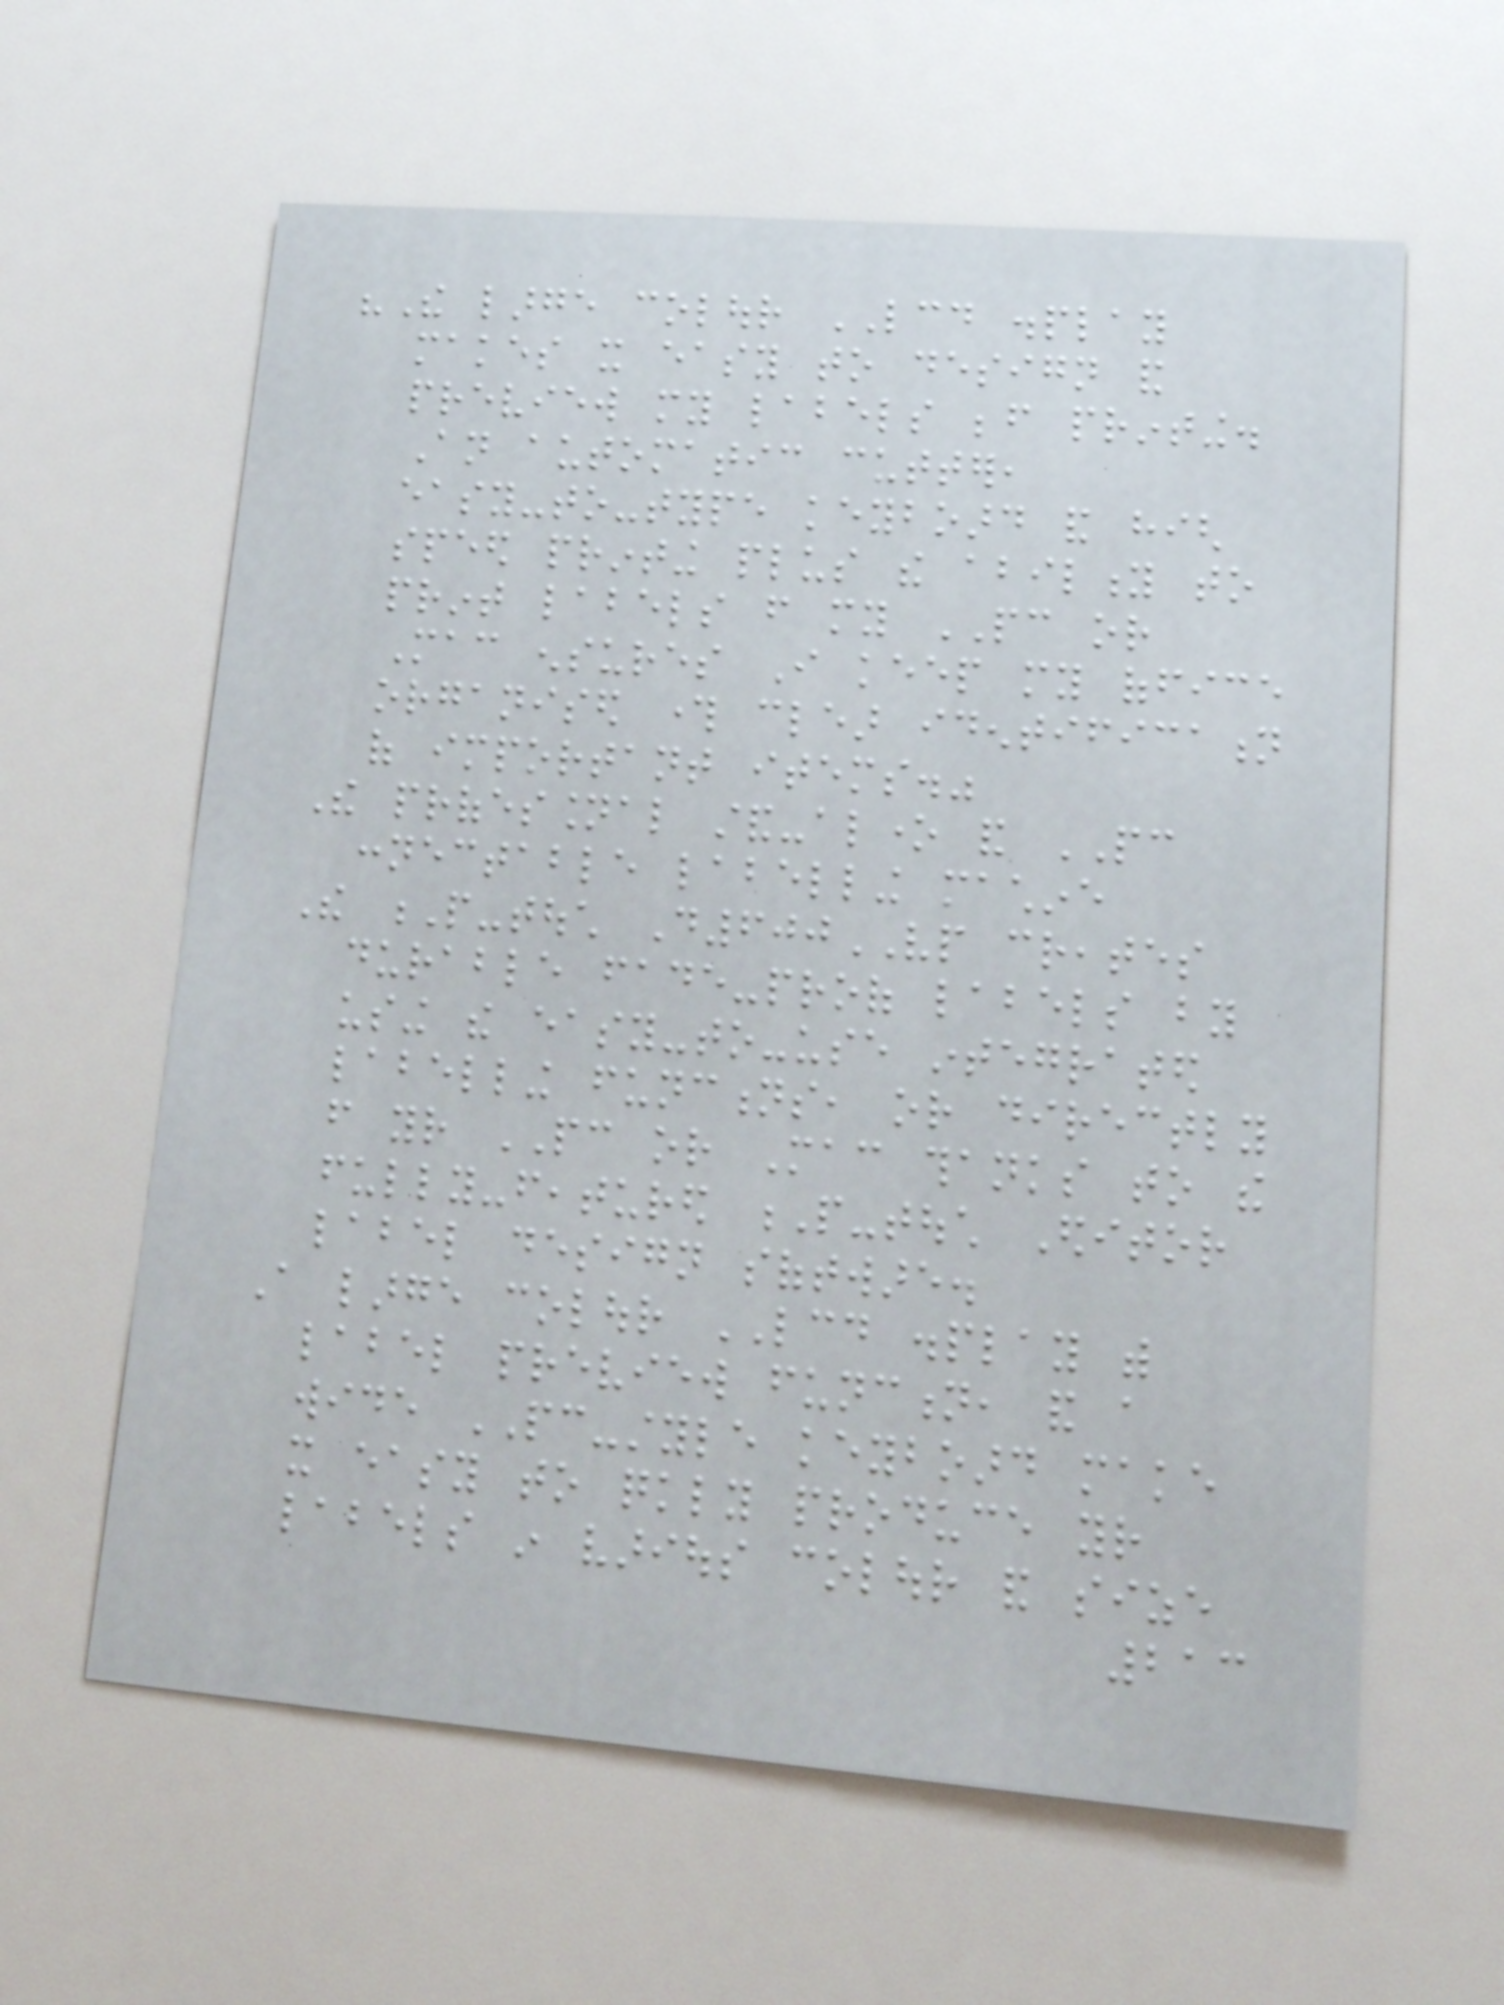"The large colour LCD display
makes it easy to design and
preview my labels before printing.
An automatic cutter,
easy-to-type keyboard and high
speed printing plus the ability to
print labels from my PC or
Mac ensures I keep my office
organised through clear identification
of important items."
The professional stand-alone and PC
connectable labelling machine
The P-touch D600VP creates
durable fade-proof labels by
using the easy-to-use integrated
labelling functions, or directly
from your PC or Mac thanks to the
fully-featured P-touch Editor
label design software.
A large colour LCD display with
label preview function, and a
wide PC-style keyboard make
it easy to quickly produce your
labels in various colour and size
213
